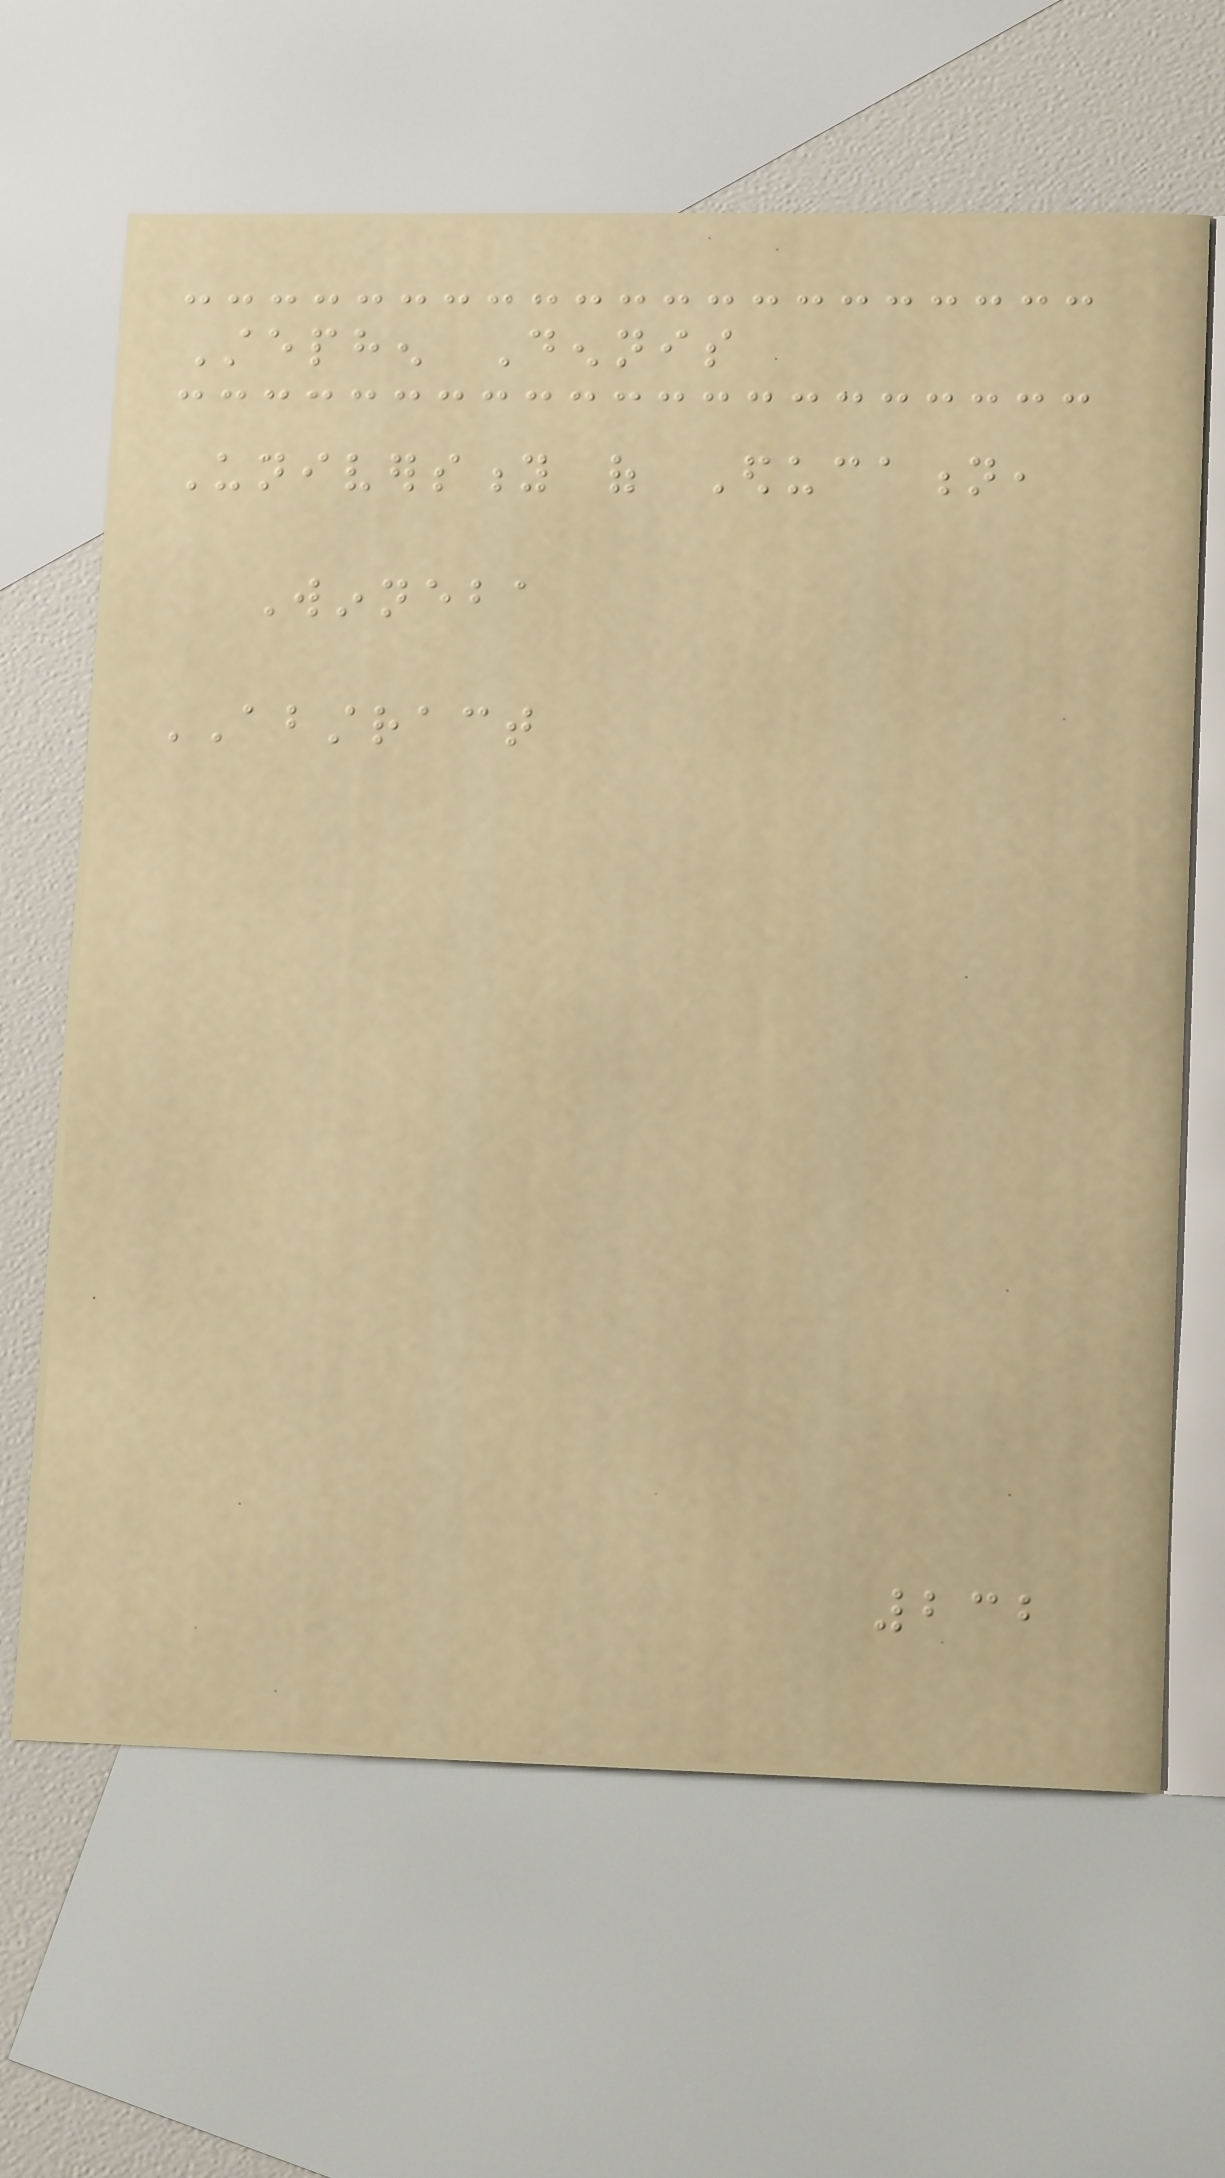Stephen Dennis
University of Education,
Winneba
ABSTRACT
232
